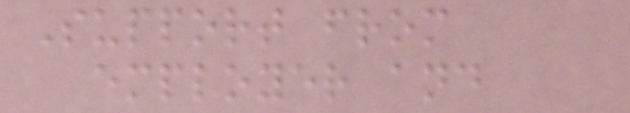Support from
employer and
